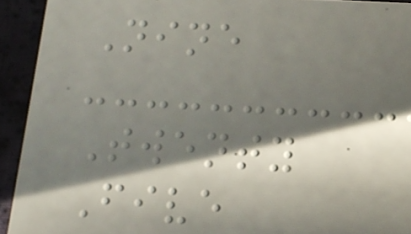Nine
Twenty
Five
